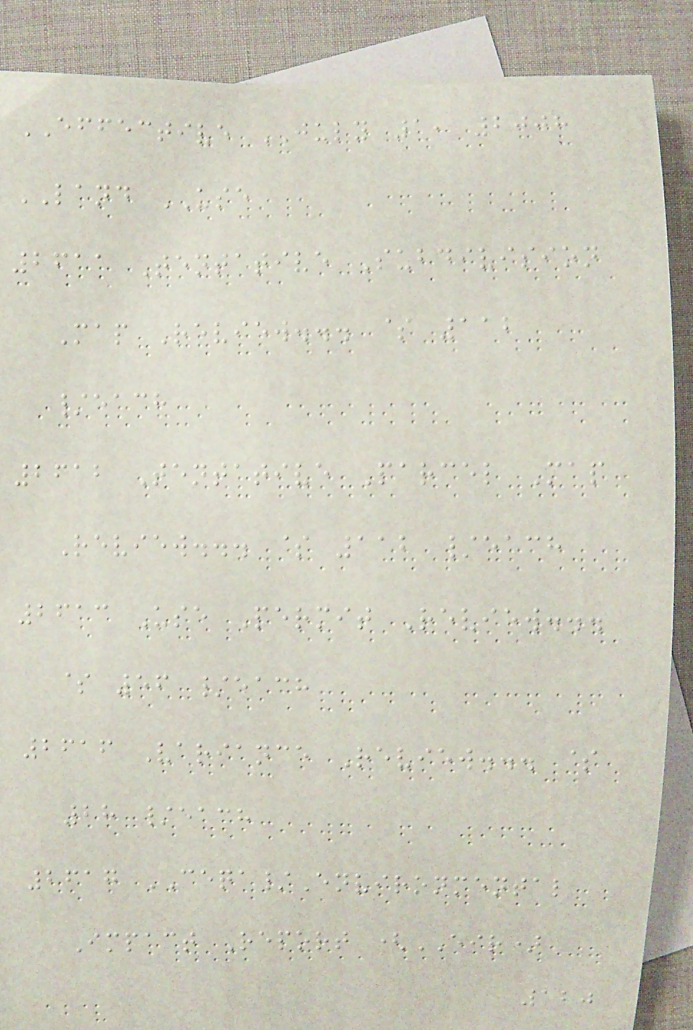EFFECTIVE JULY 1, 2008
LAND USE
2611 Tentative Subdivision
Map Review... $ 112
/each
2612 Tentative Parcel Map
Review... $ 112 /each
2613 Use Permit Review...
$ 56 /each
2616 Variance Review... $
28 /each
2617 CEQA/Environmental
Impact Report (EIR)
120
